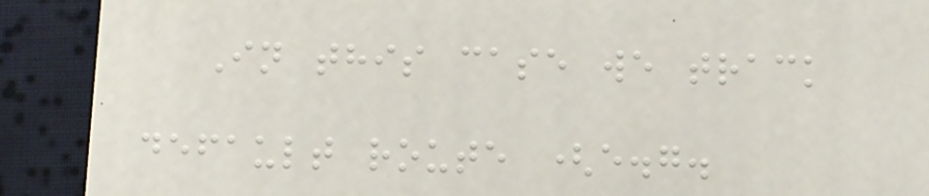In this case we track
default route (e.g.
